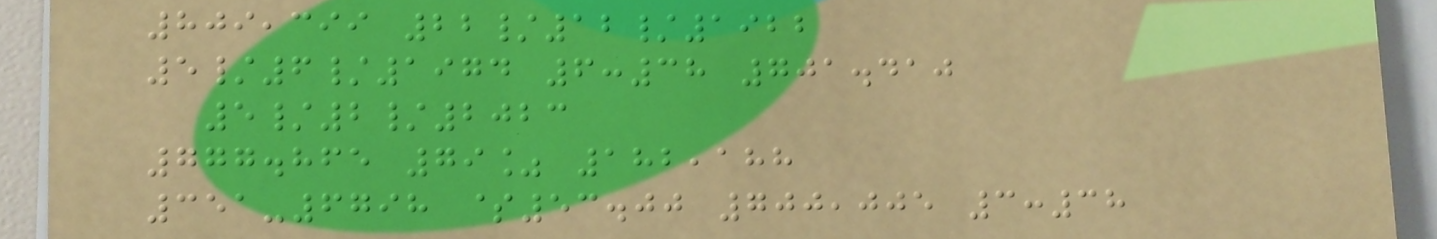809,399 22/12/1922
5/6/1974 6:38 701.410
5/2/2023
777.865 79% 182,188
351-6798 $53.00 700,005 3:38
